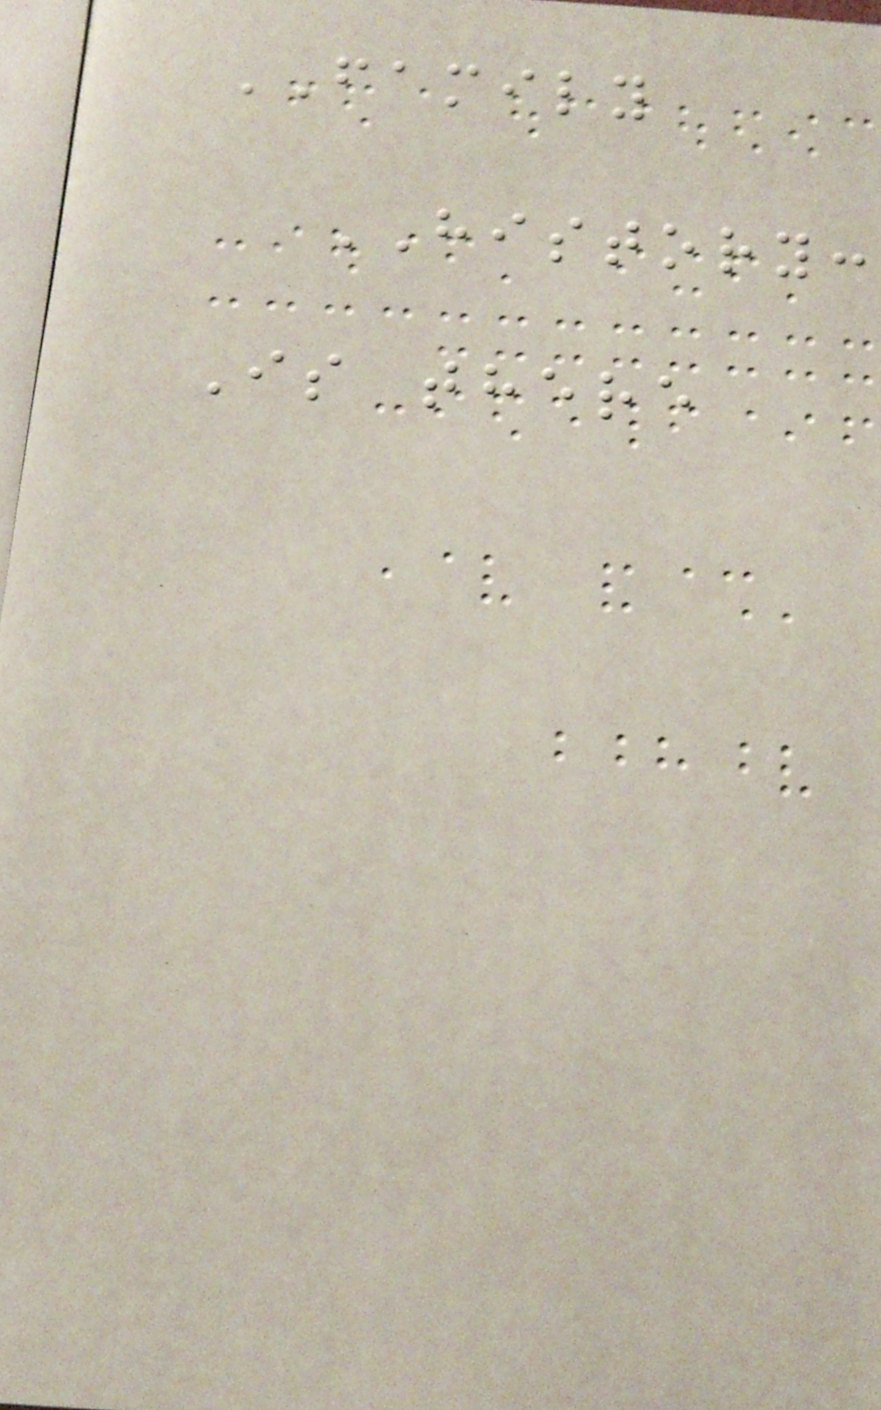FAMILY
HISTORY:
Is there
